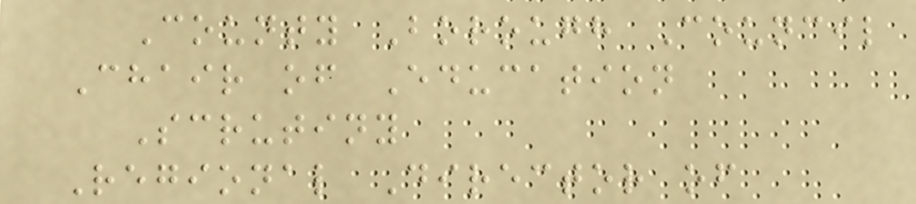County Borough Council
Chair of Education
Scrutiny
Regional Director of
